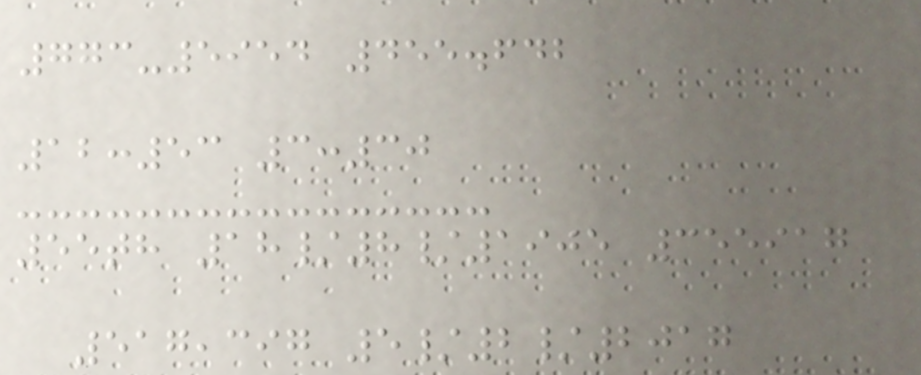773-5954 455.642
12:53 3:30
55th 18/8/1905 355917
517,397 5/2/2017
